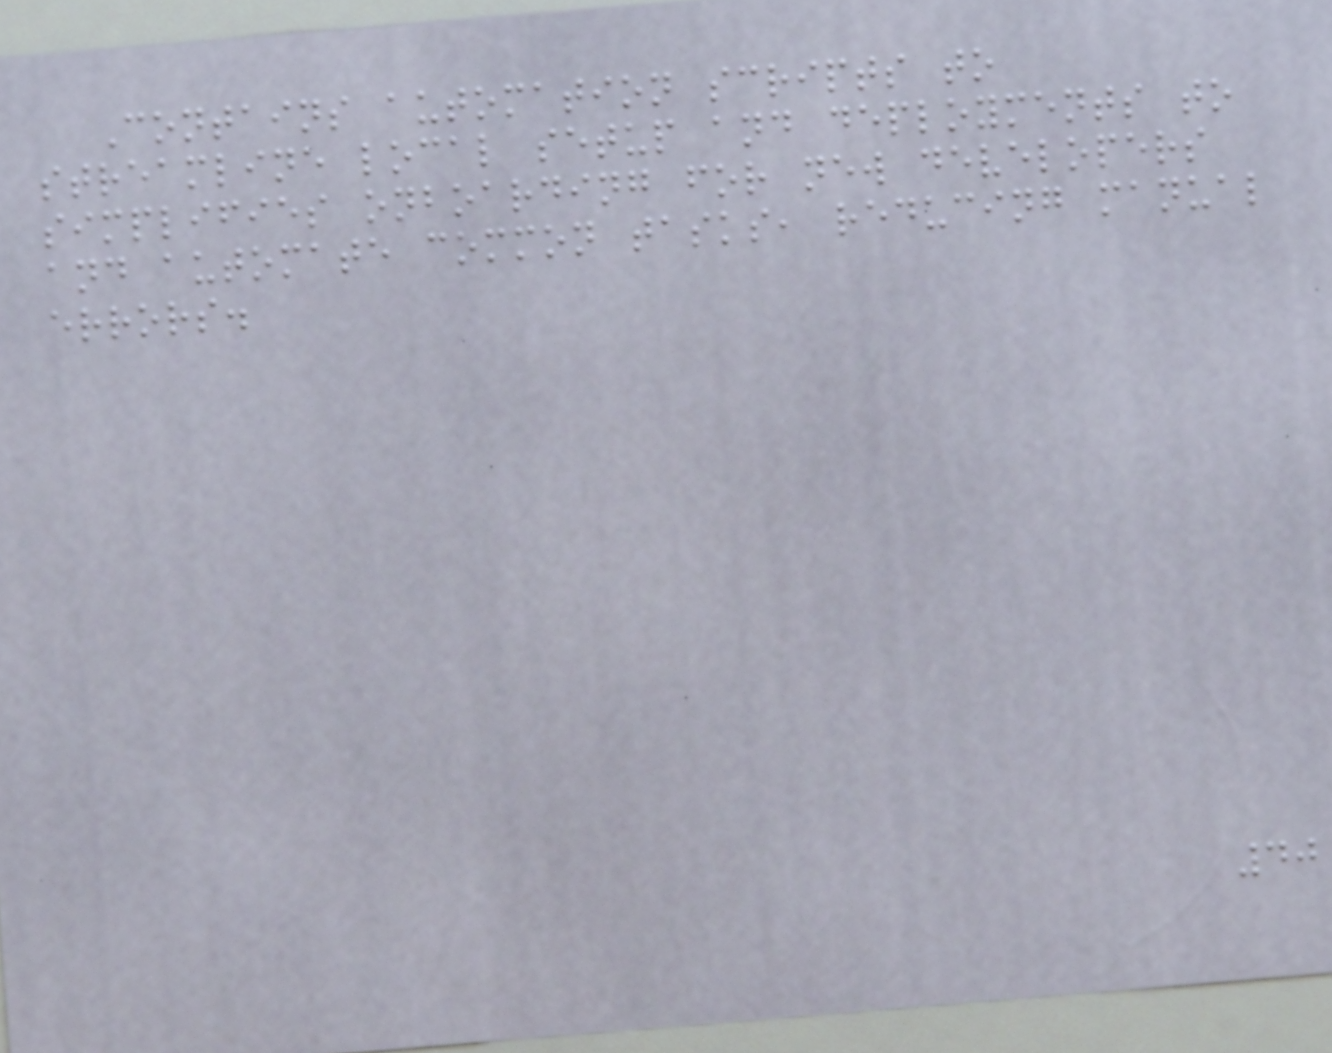Contains automation scripts to
streamline local setup and deployments to
simplifies onboarding for new developers
and automate common tasks, reducing manual
errors.
40
